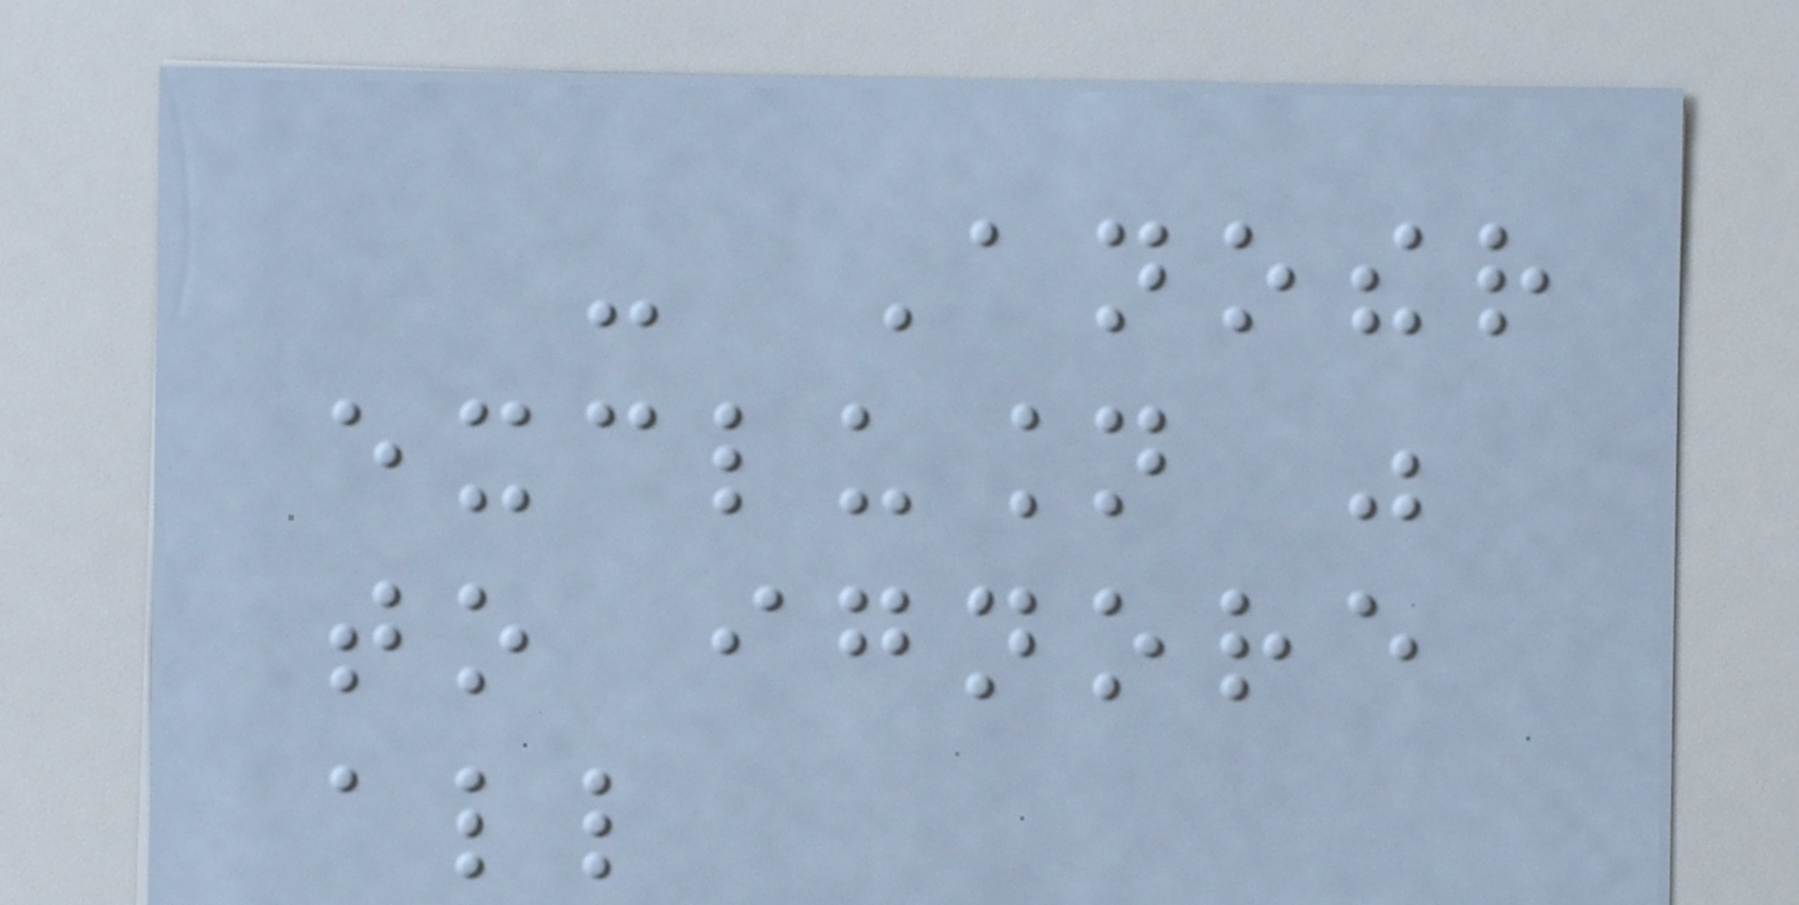- Another
exclusion was
to ignore
all
